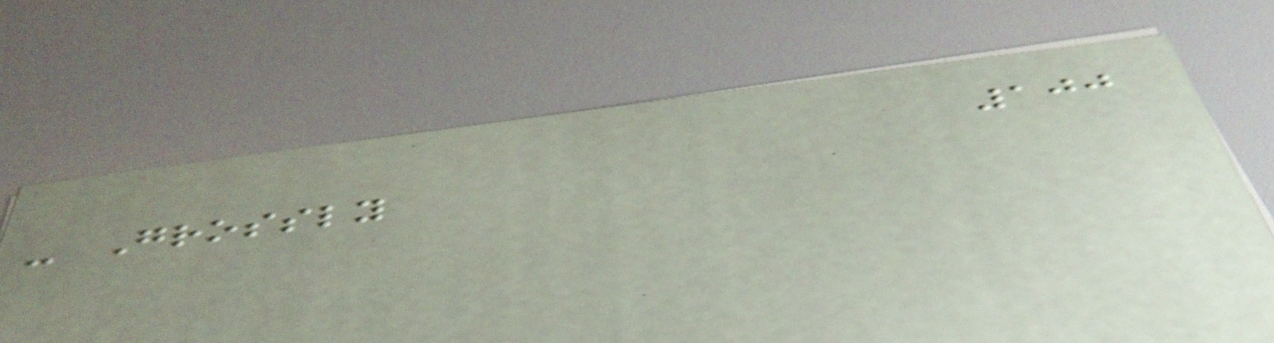100
- Grossly
